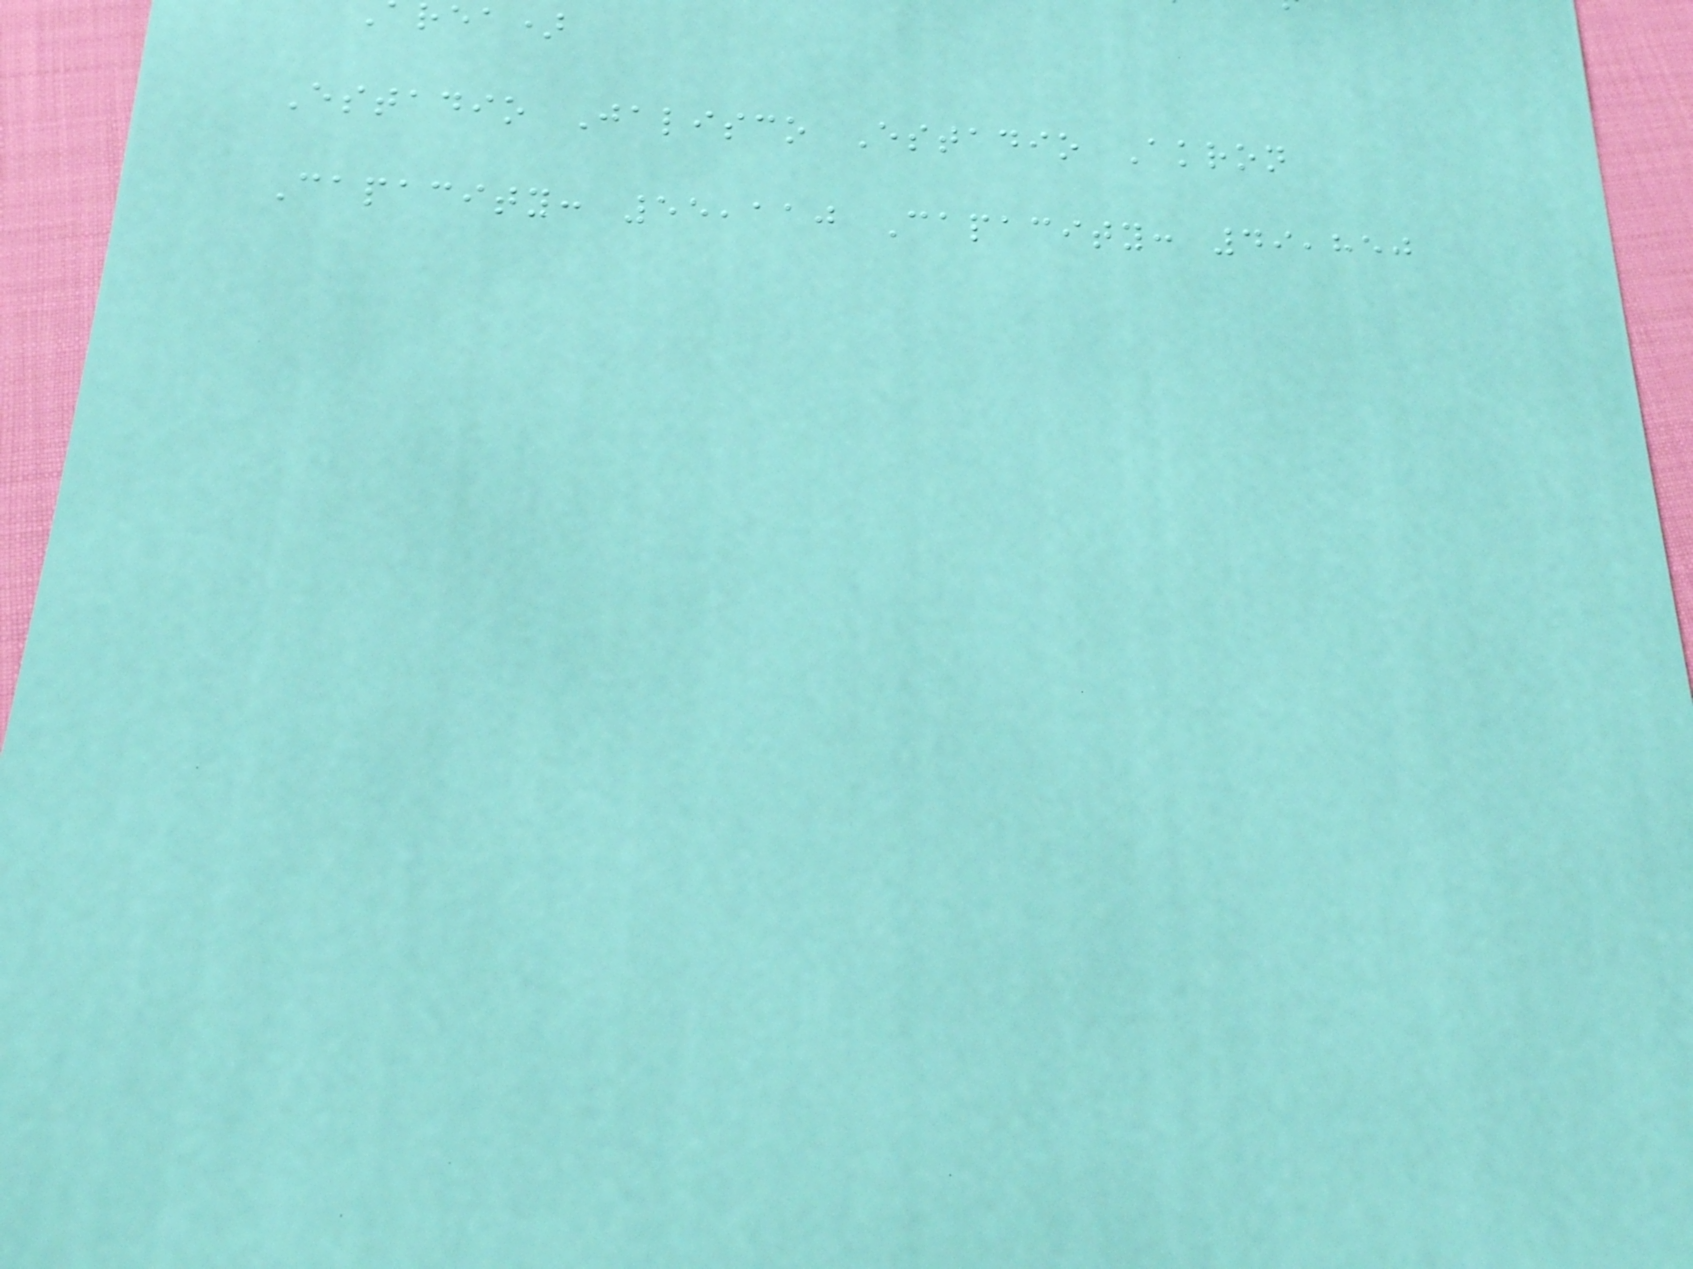rea)
Estadio Jalisco Estadio Akron
Capacity: 55,110 Capacity: 49,850
